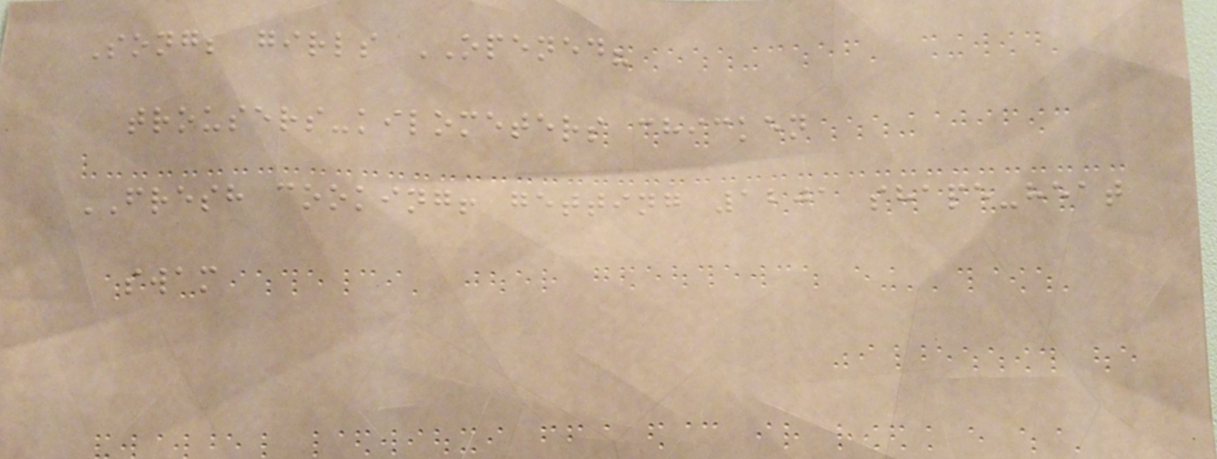Song; girls OPENED?
trousers-kilometers chicken
FRESH cooking! getting 1201 shape-heat
swam
